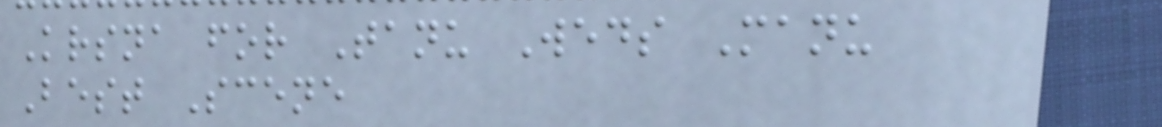Krsna for Tanu Weds Manu
Best Scene
